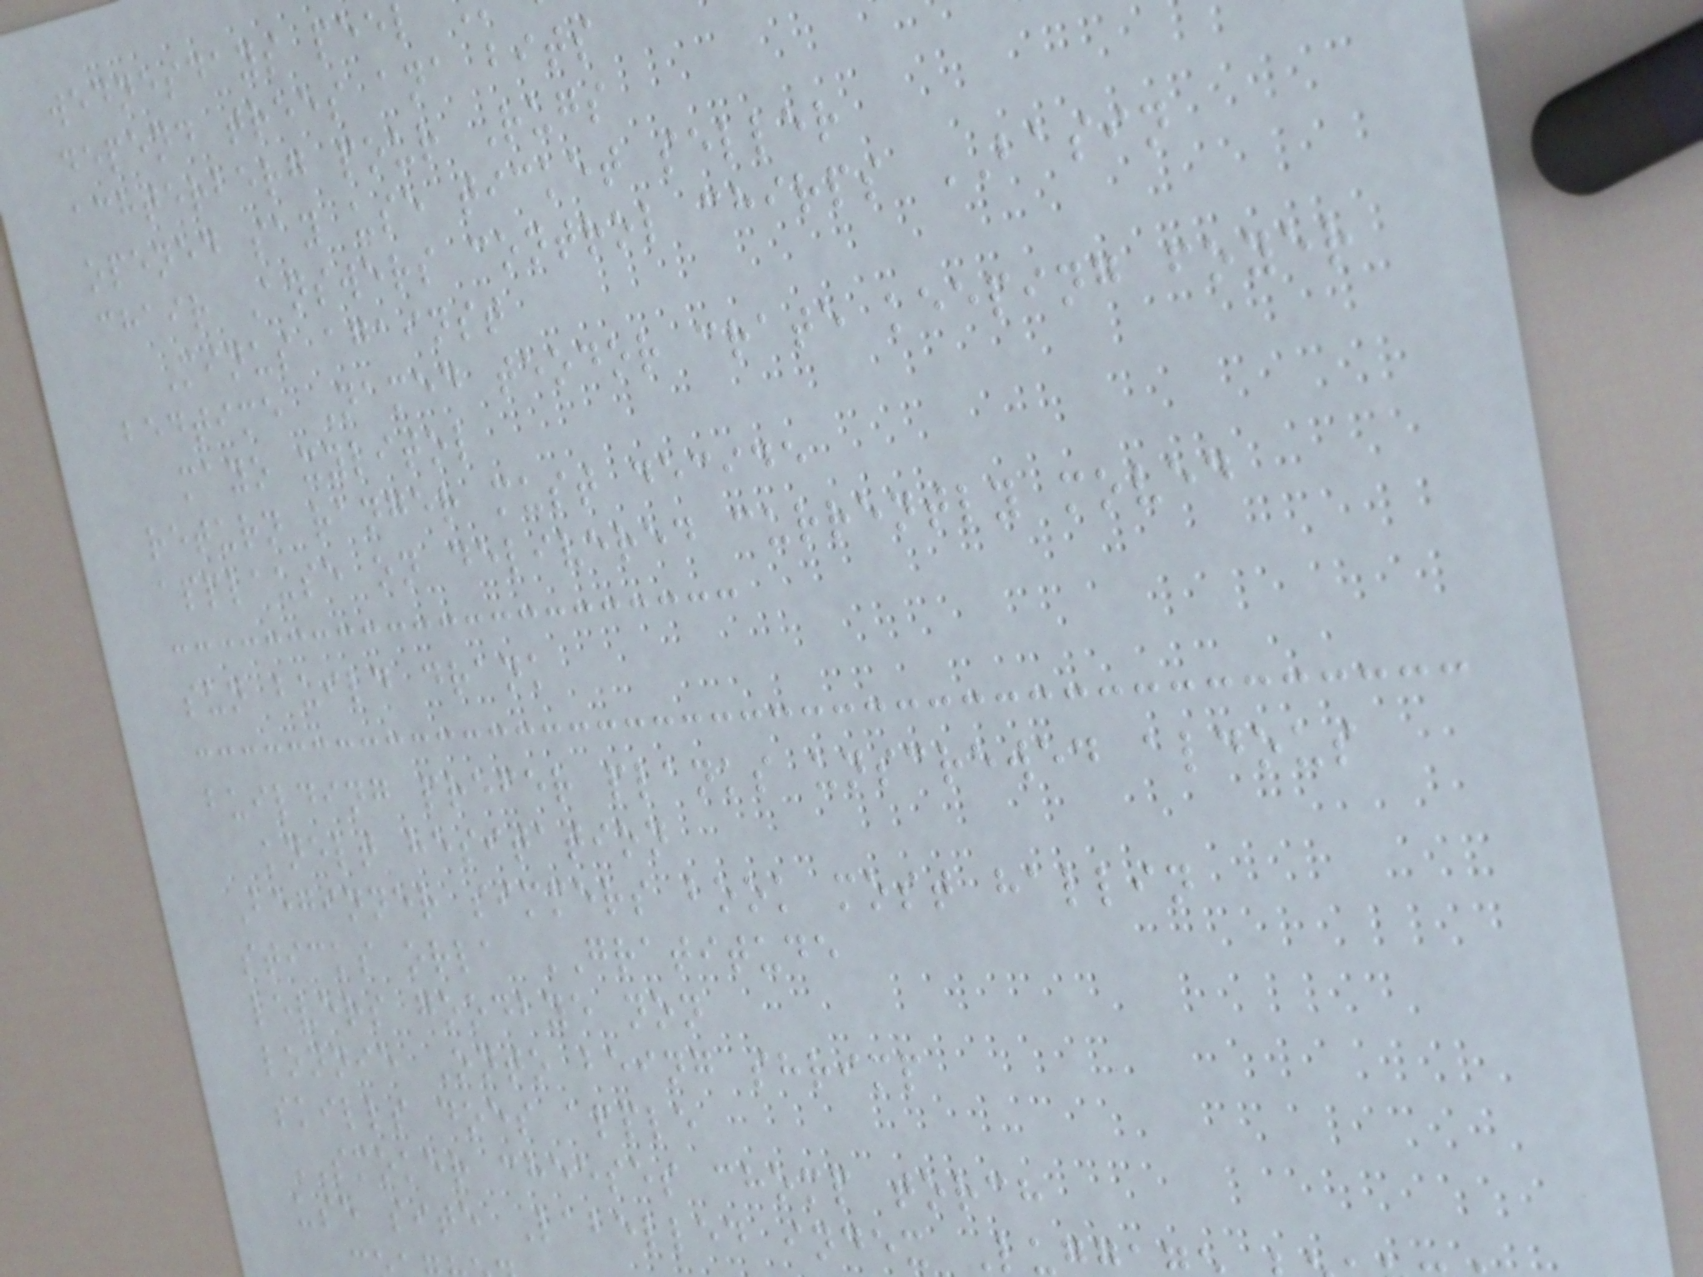wednesdays pee
depend trees ana bits
achterberg pour Rugs
opened say use ticket seller
chair Answers control chirps BASIN
Minus against
bedtime Named teodor crate keeping foyer
mayo xylitol
return ranger must decide
applause on delivered currently moved
sun build drank
building prefer planks unscrewed aldous
knelt hesitation
Beginner simmers book most hallin
sticks orla GRATITUDE
levers goodbye non
lonnie Onto being shrimp
skills does apple
SMOKER cheeses chomp torch
use site Labelled index Lu
